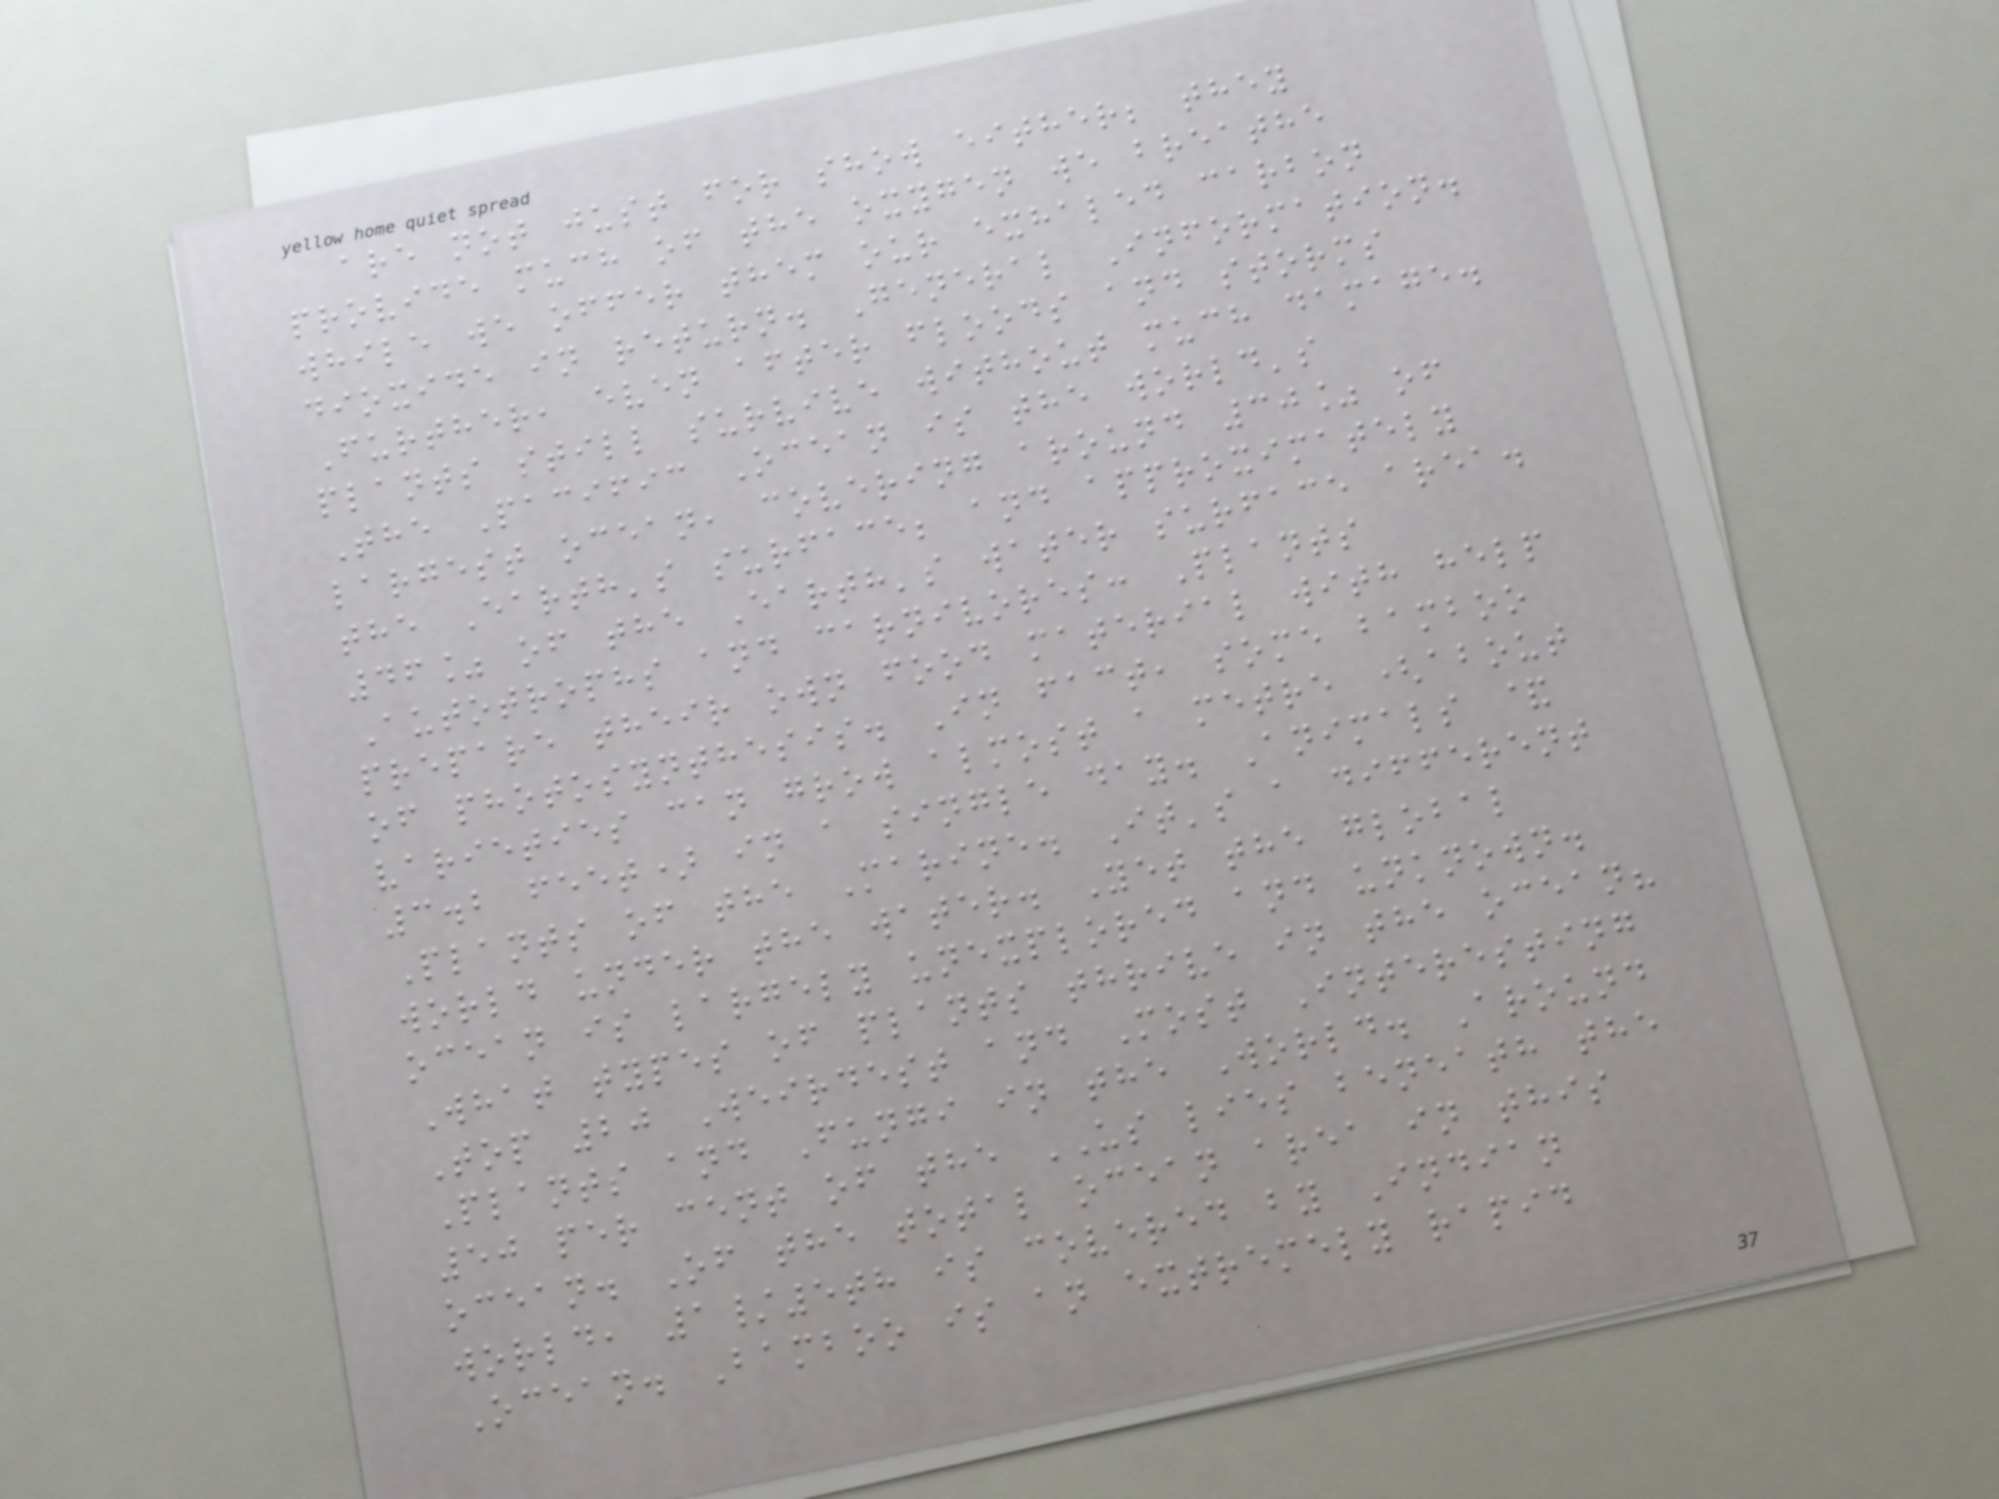are not just for show either; they
provide much of the oxygen we breathe
while we offer them our exhaled carbon
dioxide in return. General Information.
Further, even after floods and storms
plants still survive without much damage.
The Pacific Ocean is the world's
largest ocean, covering around 30% of
the Earth's surface; and approximately
46% of the Earth's water surface area.
Autotrophs and carnivores: Plants
prepare their own food material with help
of photosynthesis. In fact, some bamboo
varieties can grow almost a metre (about
3.2 feet) in a single day. Animals &
Plants of the Marine. It's a different
world under the water. Yet the global
ocean is largely unexplored and unknown.
What types of plants thrive in the ocean?
Top 20 Weirdest and Most Interesting
Plants and Fungi in the World. Around
50 per cent of the US lies beneath the
ocean. Of the total ocean area in this
world, 1/5th is covered by Indian
Ocean. Bamboo is an extremely rapid
